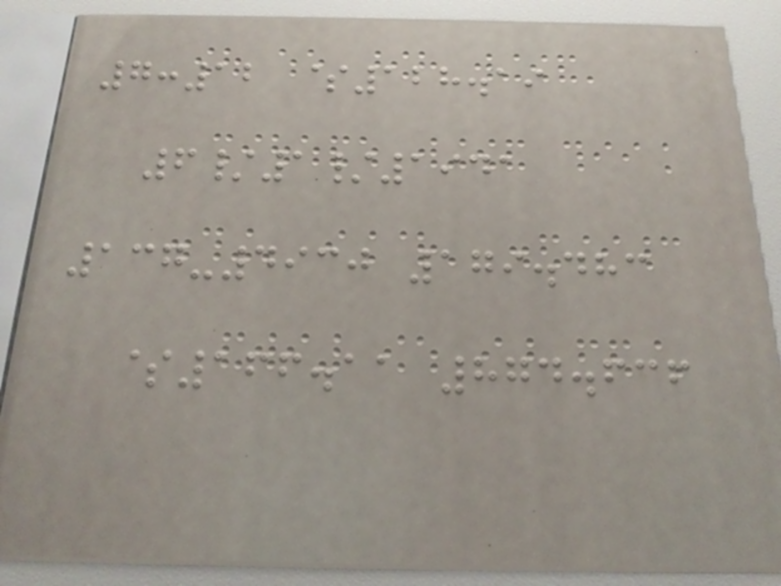7:12 $128.19
6/1/1941
137-4930 179.483
$166.11 874.636
